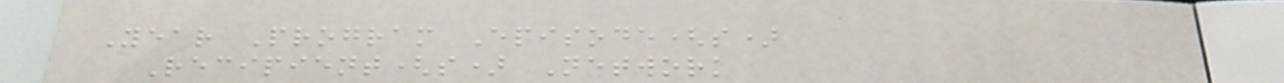Year Program Episode(s)
Recipient(s) Network
